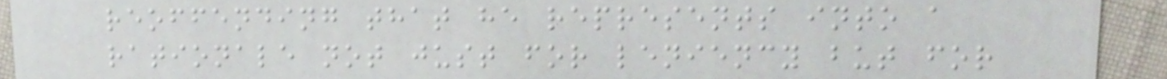reoffending that he represents into a
rationale not just for leniency but for
